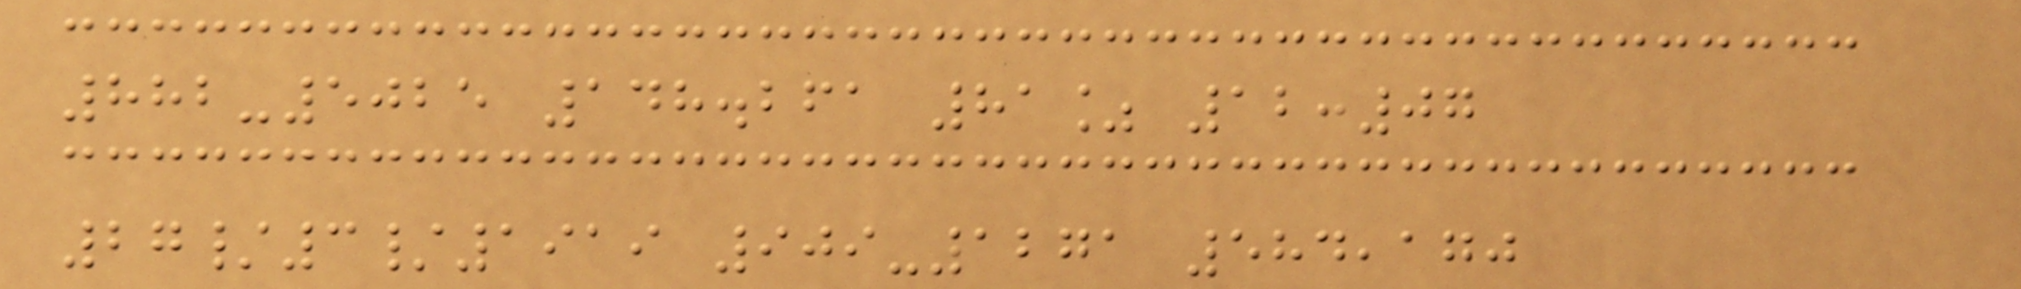882-5025 148.261 81% 12:07
27/3/1919 909-1271 584,170
